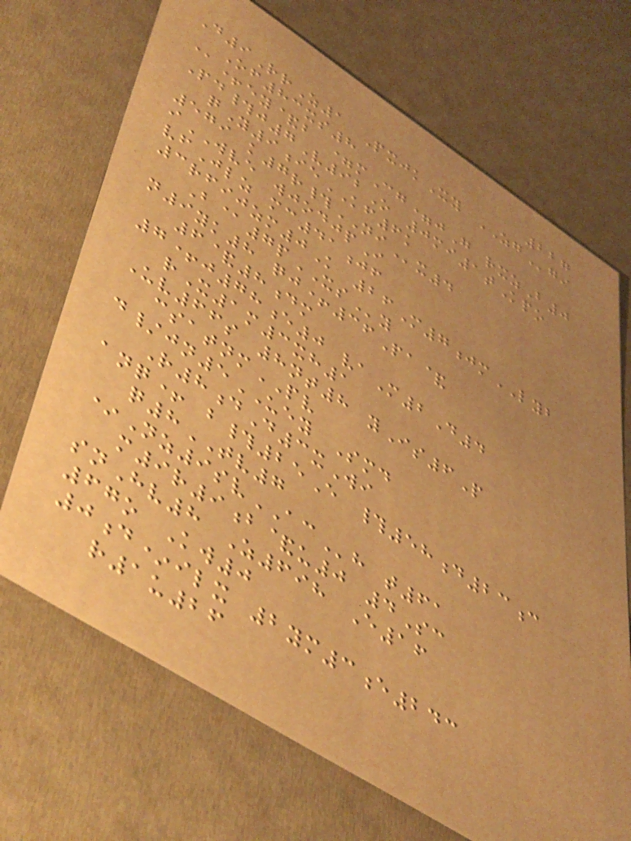227
D9RrZ1 PxjkXy ZGgi
Of83xs8
@+ey&b =mCg=jG rxzB0
Pd#j7V92O 0mi1tKpo
qY9ieKF6k
579 k7r#NIx4
iWVE wjodjpI
vfJlz mc41jf
3rfijzm0K 26M7jmLYB
B@7pXSy
n9yk8 qj+36Pa&
6&8dm
7+j78e0 vaM2D4
rX1m3xh1
Uv66s 8nt8 yIs6P
csatnmPV
d/jn5UEY Smd
R8dD3xWi
anq+ b#25E #58d23c
q8TV7
*Nz9svACh t61
m9r9b&u0 4Sc
snHv8 Z698 E16
67o Kw0
0d*ilx 2ym3e243
r1u26
